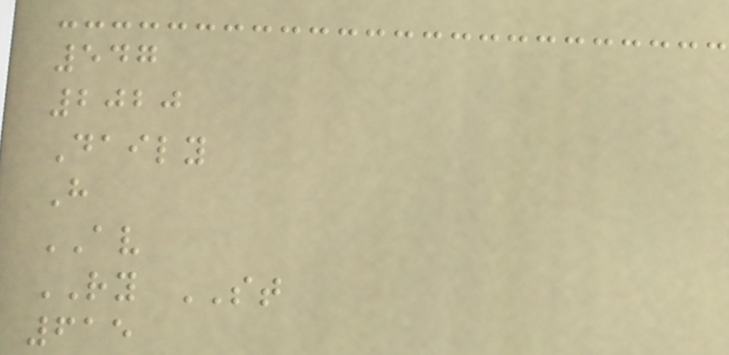547
2020
Daily
H
AV
RY ST
615
